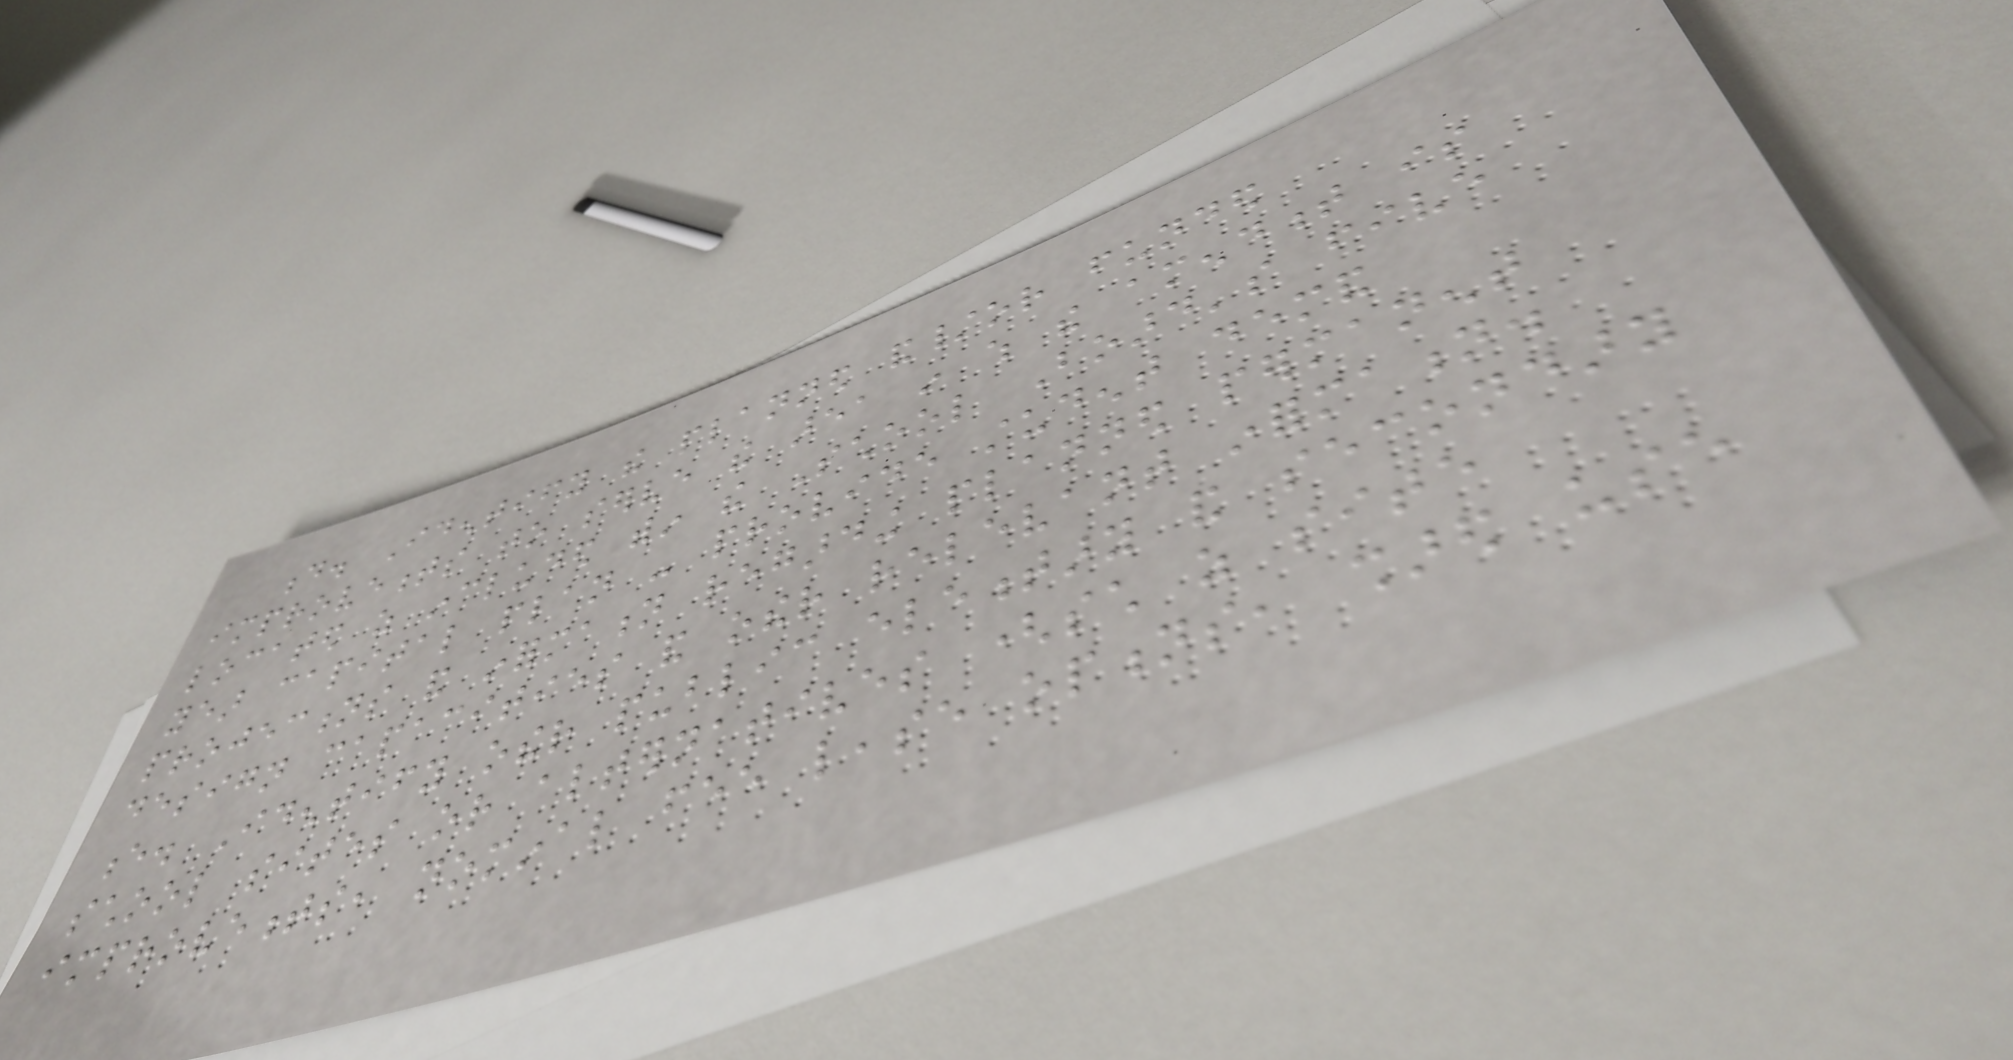d. Identify the planned and/or funded
improvements to serve the area in which the amendment is
located as included within the School Board's five
year capital plan - provide student demand
projections and information regarding planned permanent
design capacities and other relevant information.
e. Identify other public elementary and secondary
school sites or alternatives (such as site
improvements, nominal fee lease options, shared use
